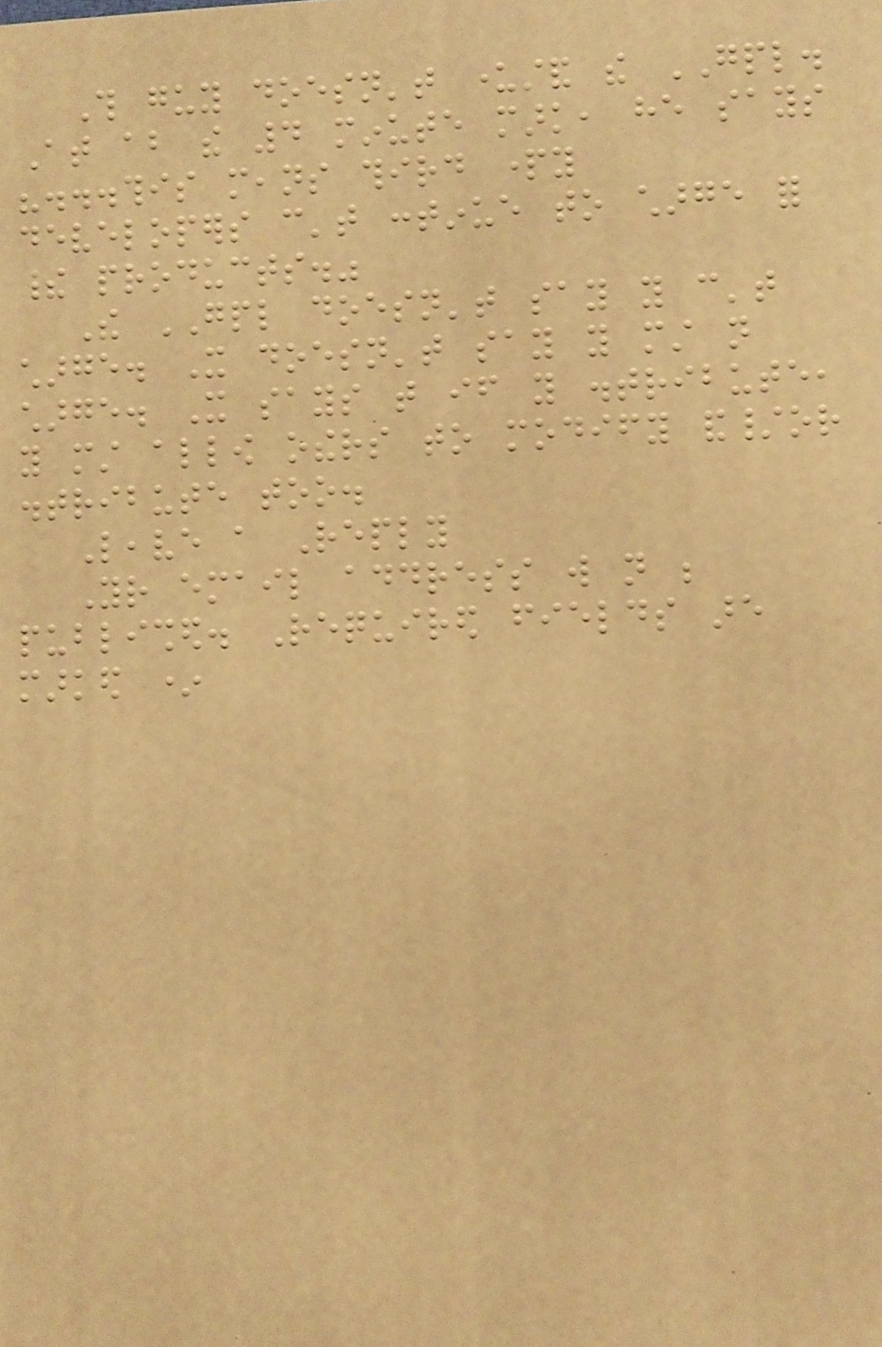This guy doesn't understand the GPL.
At about the 4 minute mark, he says
"...this means third party
developers can't continue to charge for
their products."
The GPL doesn't say you can't
charge. It doesn't say you must not
charge. It says that if you distribute,
you must allow others to modify and/or
distribute too.
Leave a Reply
Your email address will not be
published. Required fields are
marked *
